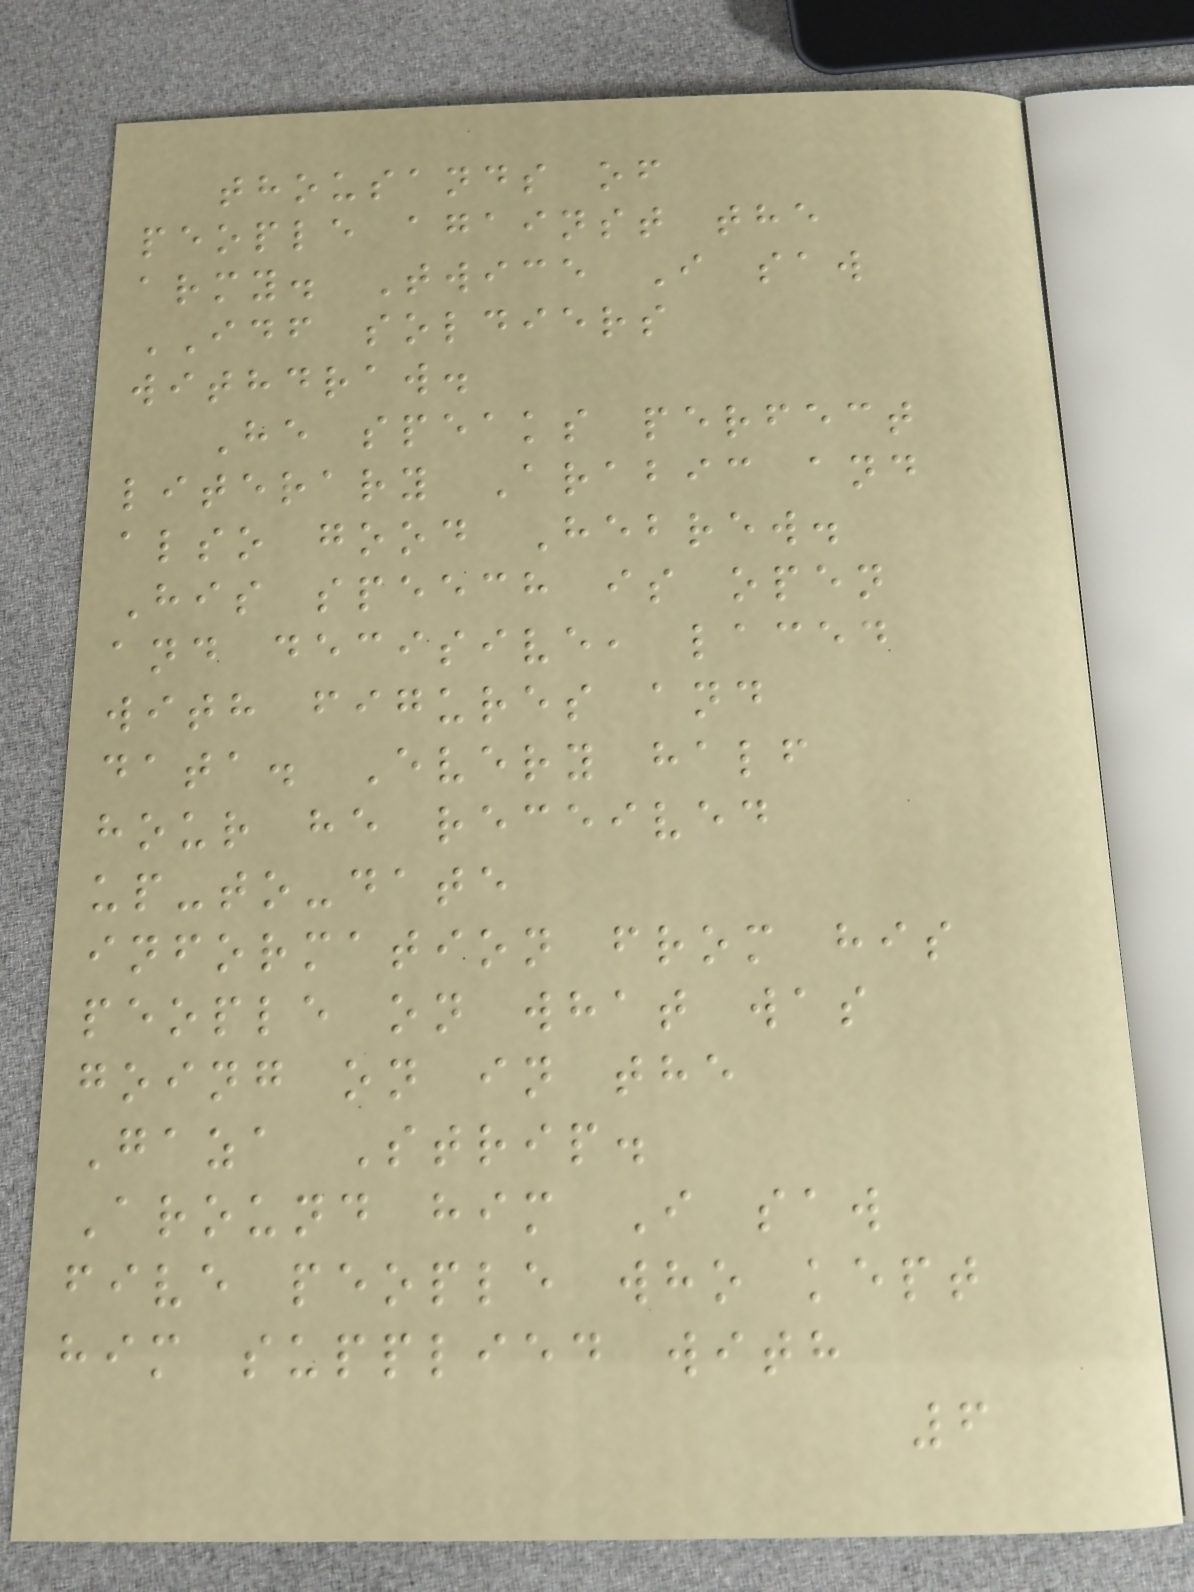thousands of
people against the
army. Twice I saw
IDF soldiers
withdraw.
He speaks perfect
literary Arabic and
also good Hebrew.
His speech is open
and decisive, laced
with figures and
data. Every half
hour he received
up-to-date
information from his
people on what was
going on in the
Gaza Strip.
Around him I saw
five people who kept
him supplied with
6
